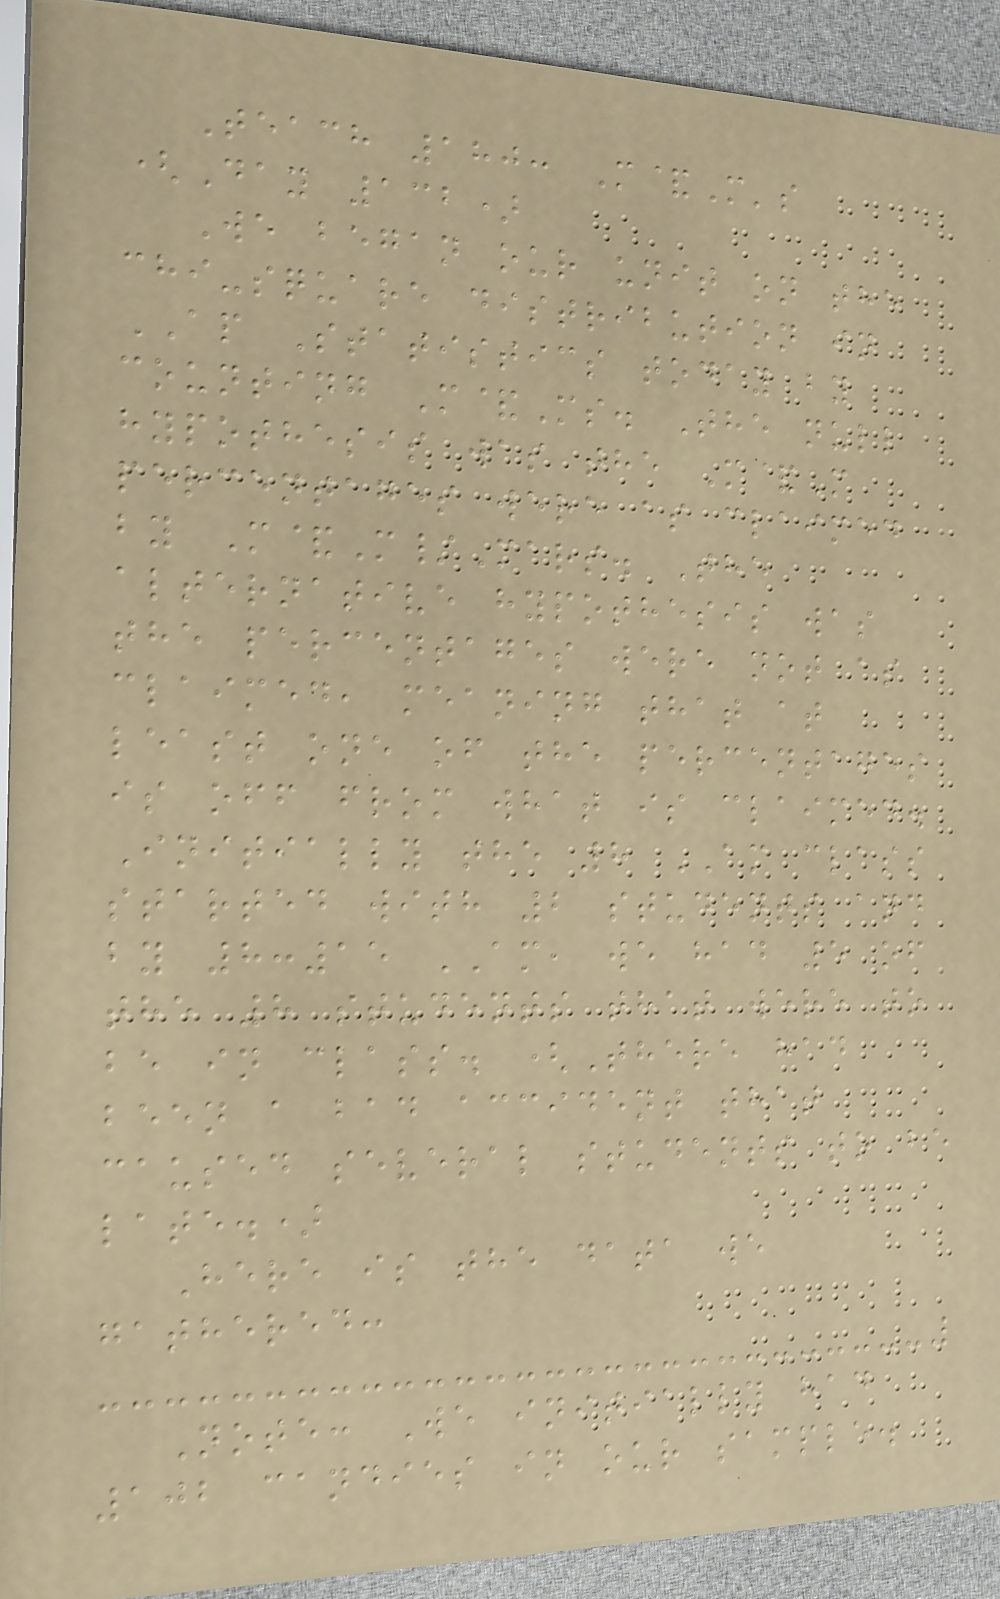Teach 180: M&M's
(Day 132)
We began our unit on the
chi-square distribution in
AP Statistics today by
counting M&Ms. The null
hypothesis was the M&M
percentages were as claimed
by M&M/Mars. The
alternative hypothesis was
the percentages were not as
claimed, meaning that at
least one of the percentages
is off from what is claimed.
Initially the 8 AM class
started with 2 students and
by 8:15 AM, we had 5 of
the 8 students that were to
be in class. (There had
been a bad accident that
caused several students to be
late.)
Here is the data we
gathered:
Note: We initially had
102 candies in our sample.
